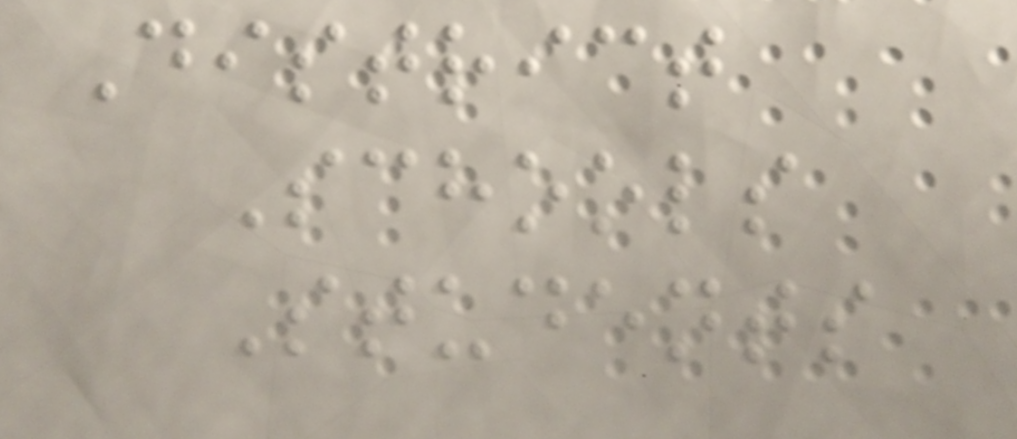District
Schools
Students
